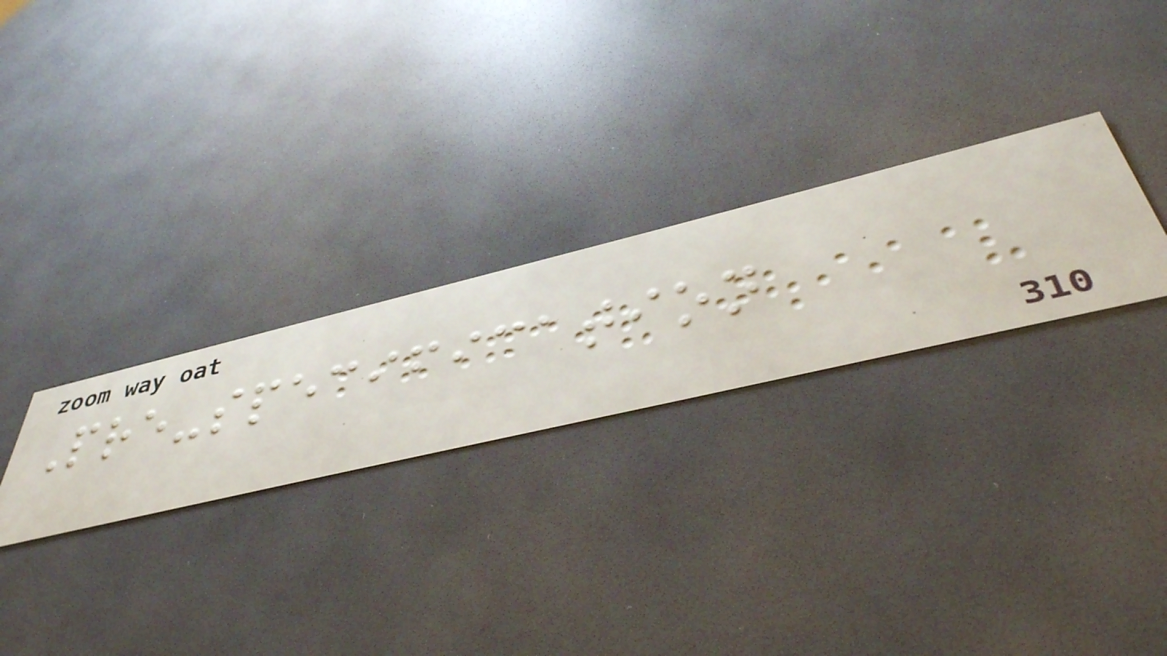Pre-specification
